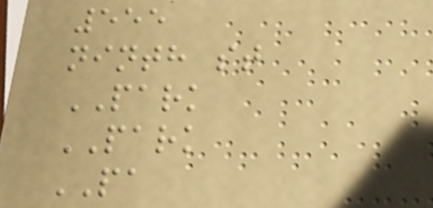555
ninth st
PARK
PARK
PA
